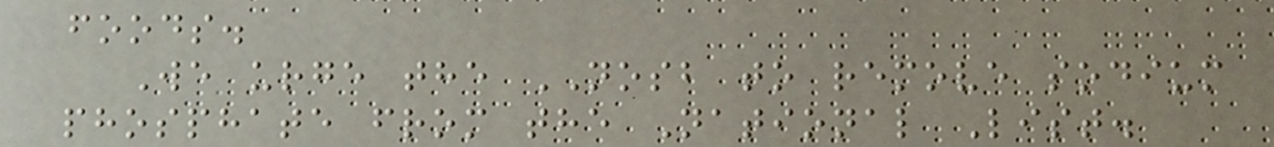foods.
We urge the NOSB to remove sodium
phosphate from the National List.
